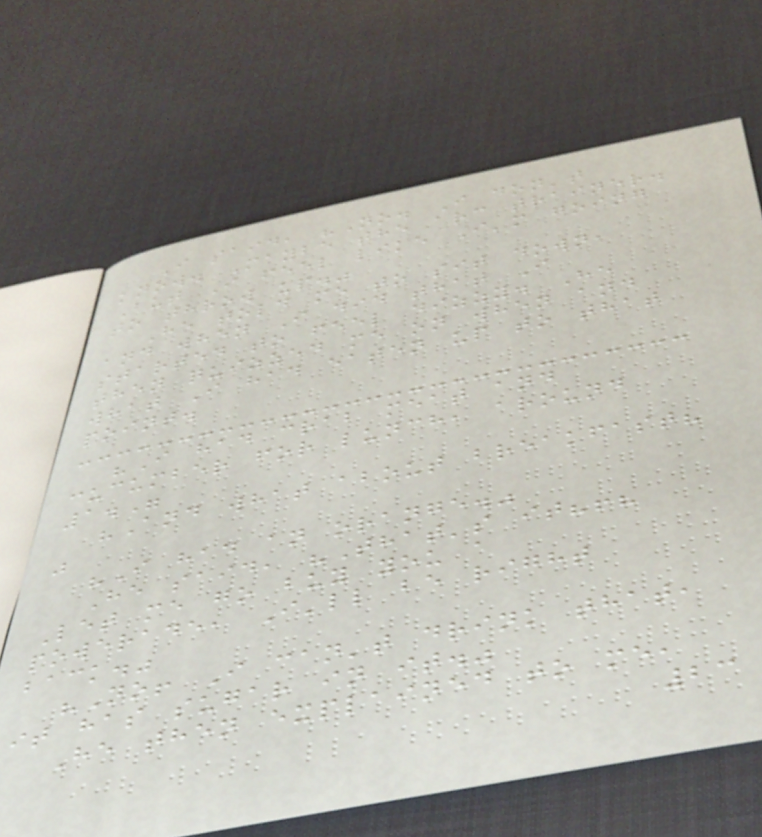I said, "No. I don't
know. Maybe the arc trainer.
But I feel like I'm going
to throw up."
He told me to sit down,
and when I did that I
started to feel dizzy. He
then quizzed me on when and
what I had eaten up to that
point.
"I had crab meat and
cucumber for lunch, around
1."
"And what about breakfast?
"
"I had an orange."
He said, "That's it?!?
Let me go buy you a
powerade, I'll be right
back."
"No! I can't drink that,
it has sugar in it."
He then explained to me,
23
